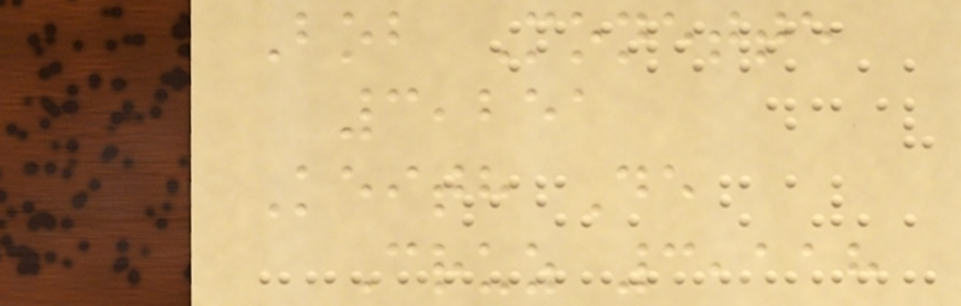Bob Monette
3,251
Keith De
Cruz 3,118
